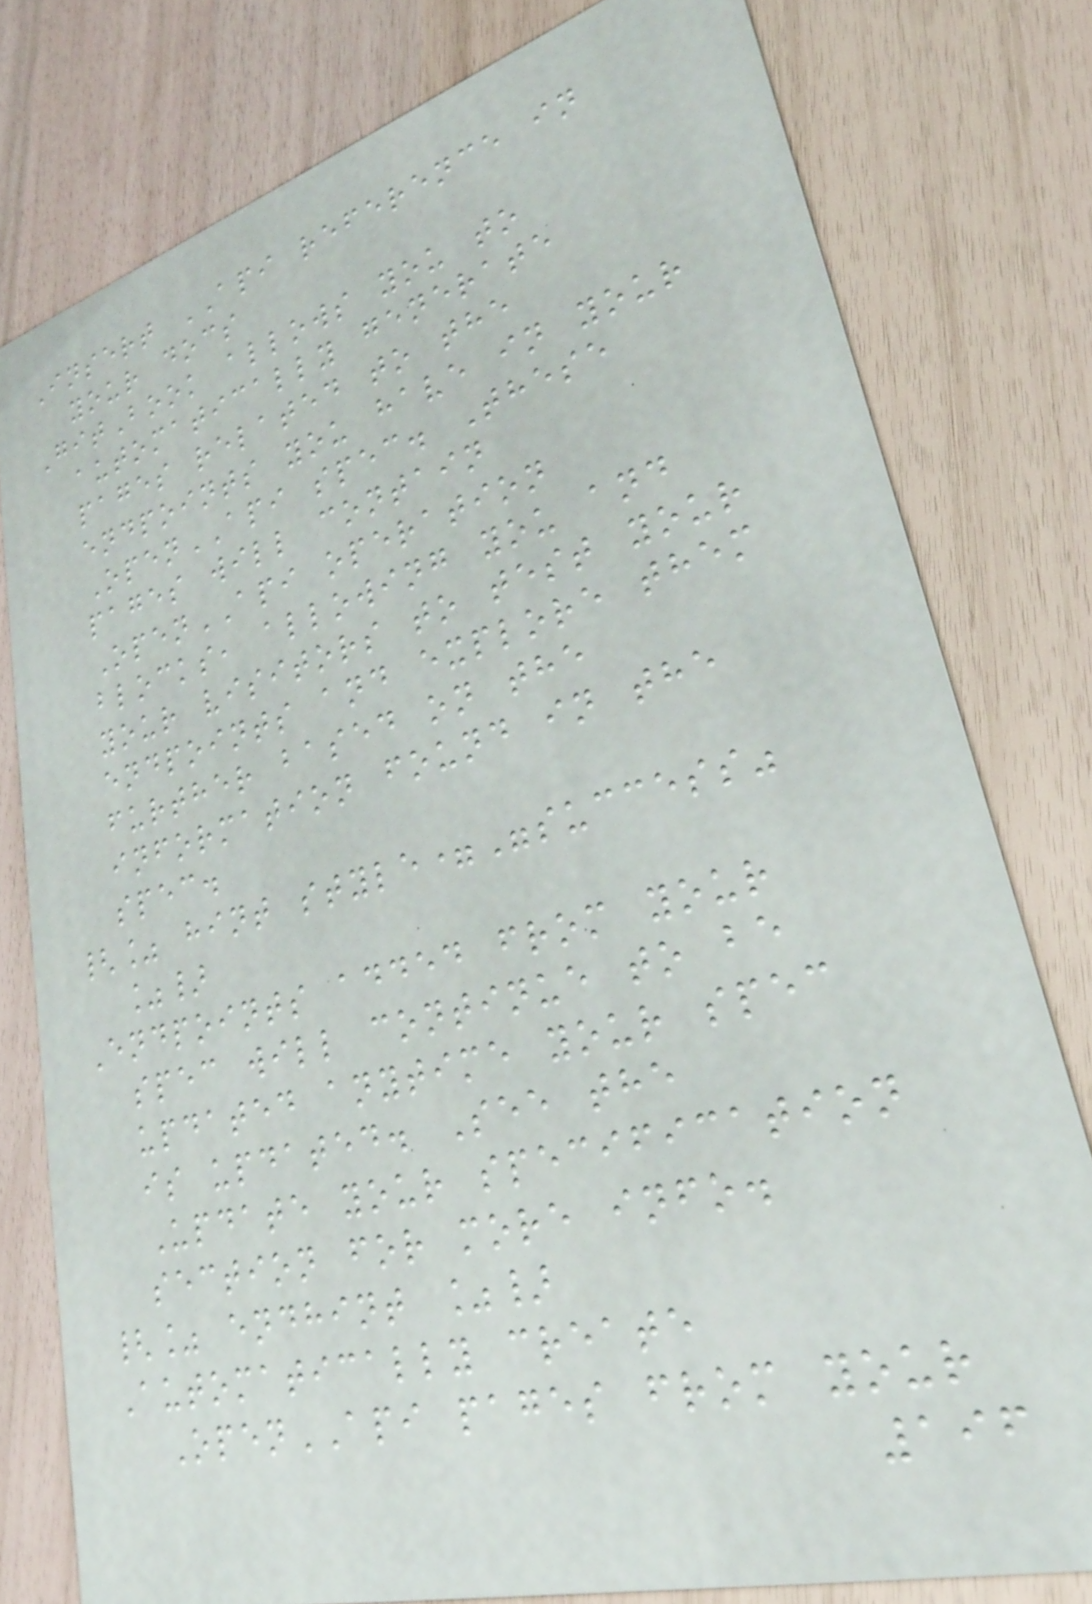Insert API reference in
your docs
GitBook allows you to
automatically generate
pages related to the
endpoints you have in your
OpenAPI spec. These
pages will contain
OpenAPI operation
blocks, allowing you and
your visitors to test your
endpoints and explore them
further based on the
information found in the
spec.
{% hint style="success"
%}
Endpoints added from your
spec will continue to be
updated anytime your spec
is updated. See the
Update your specification
section for more info.
{% endhint %}
Automatically create
OpenAPI pages from your
196
